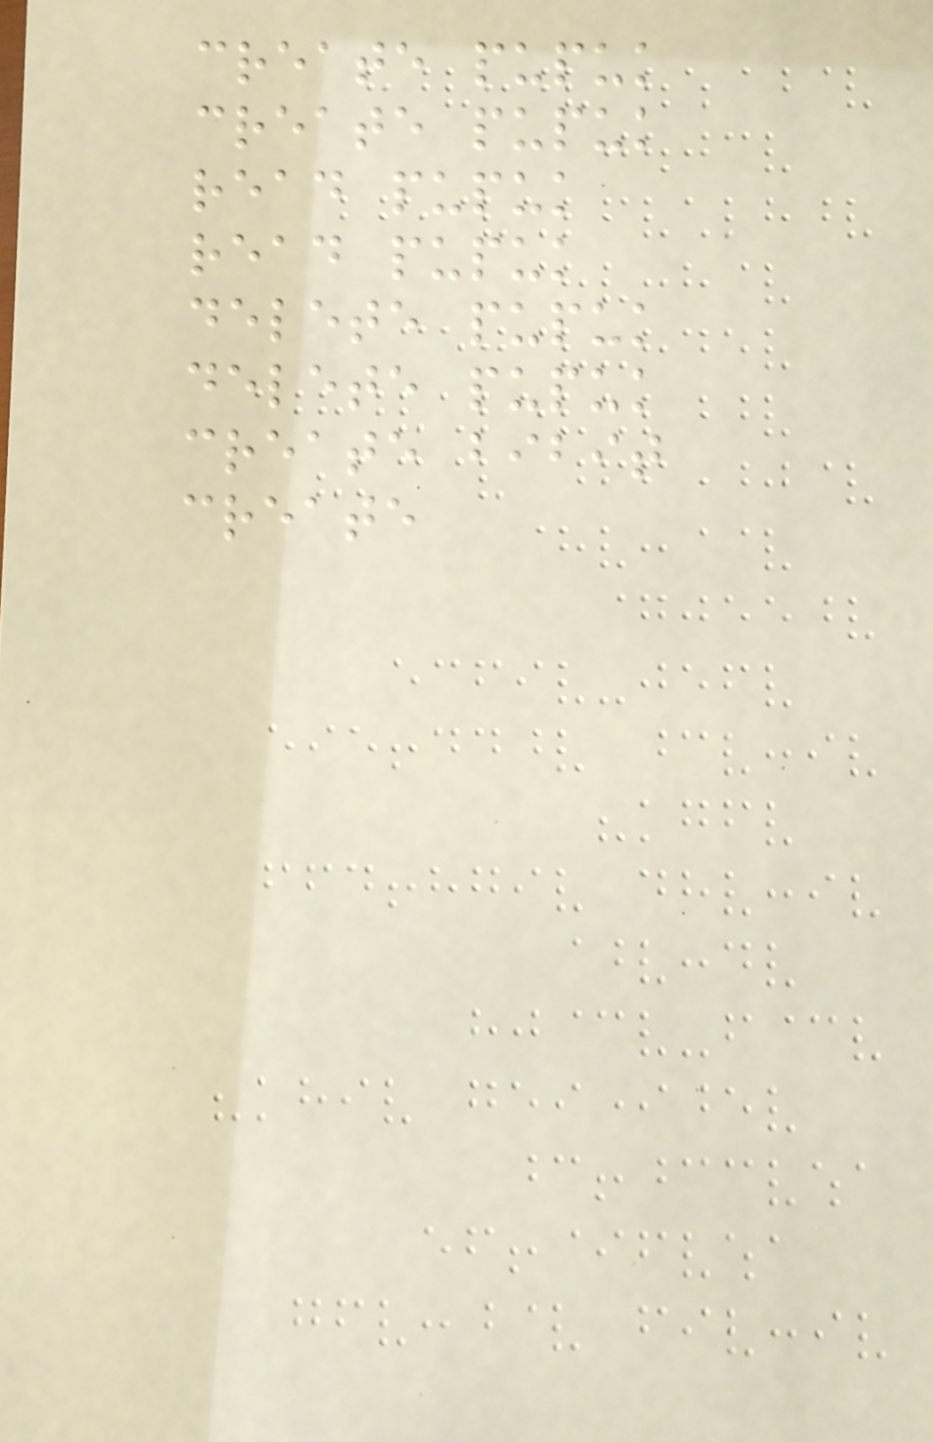create pupuk
create pupuk
read pupuk
read pupuk
delete pupuk
delete pupuk
create bibit
create
